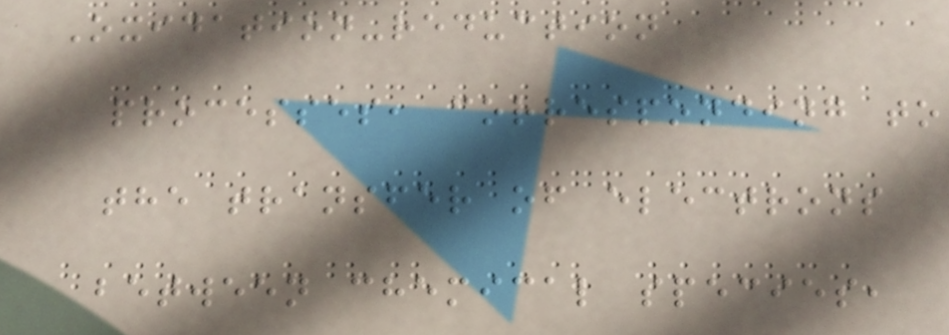Oxidation-reduction
processes, corresponding to
the transfer of electrons
between chemical species,
